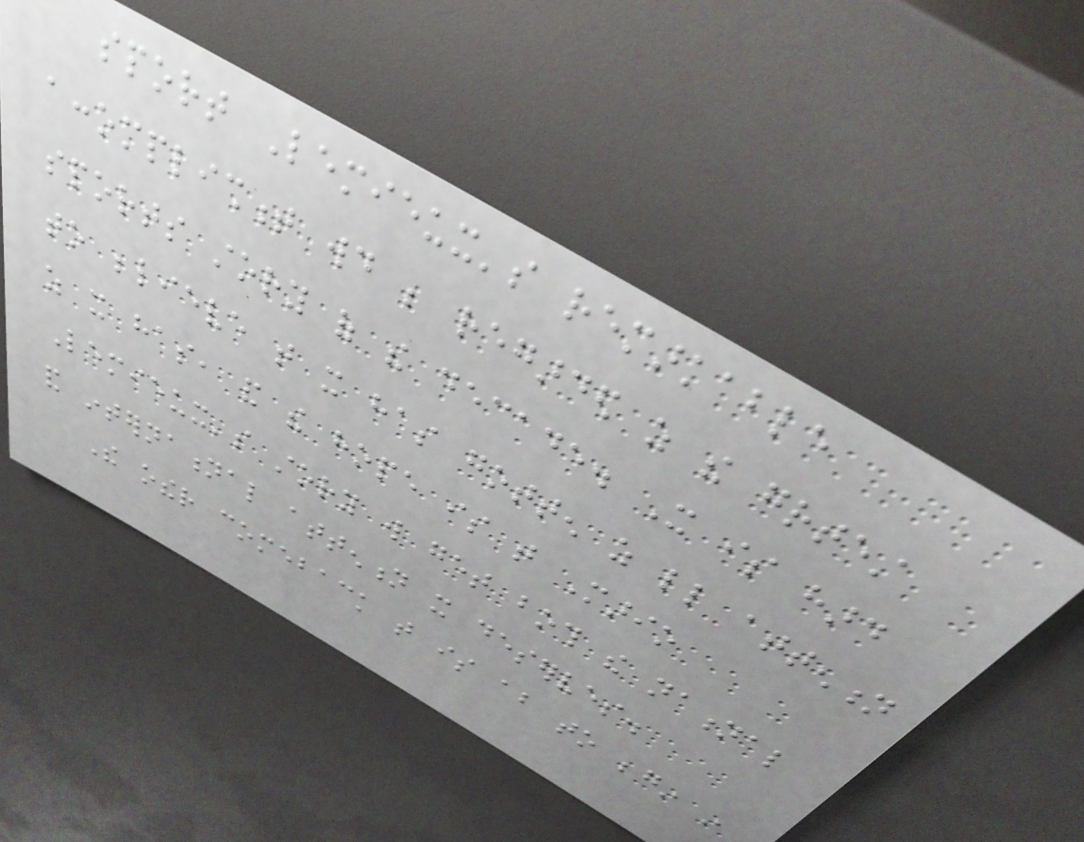sport Lemieux's remarkable
accomplishment would be regarded as the greatest
sports story of the decade. It is hard
to believe that it has gotten as little attention
as it has, and the hope is that Mario
Lemieux's story will get both the national
and international attention it deserves.
The other comeback that is about to begin in
